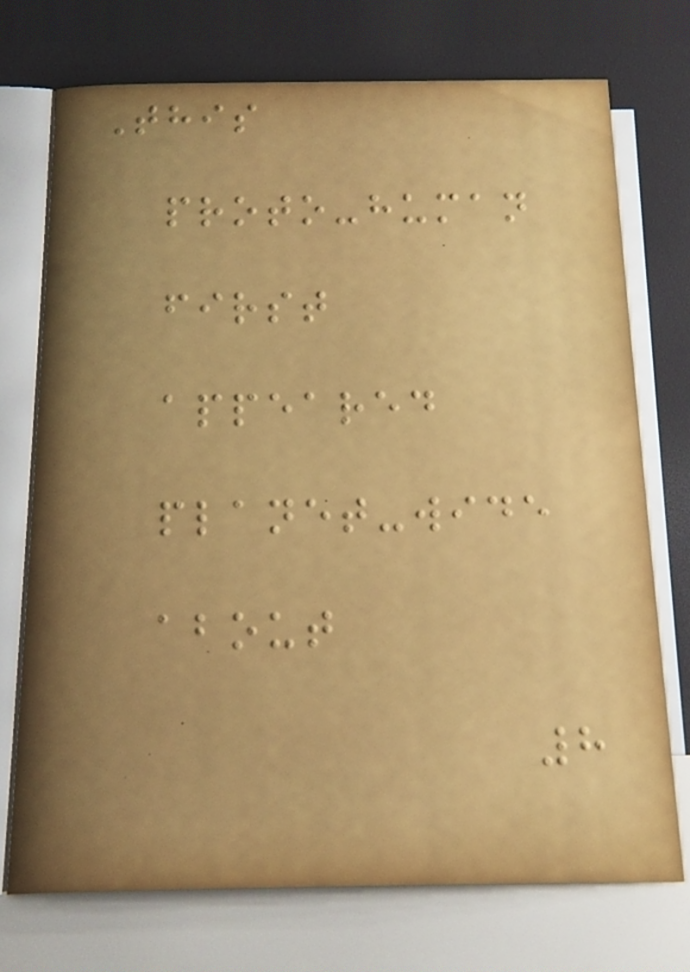This
proto-human
first
appeared
planet-wide
about
8
